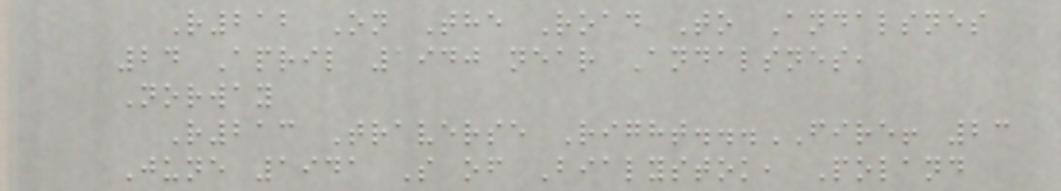R212 On The Road To Andalsnes
24 April 1940 near Andalsnes,
Norway
R213 Traverse Right...FIRE! 23
June 1941 S of Bialystok, Poland
